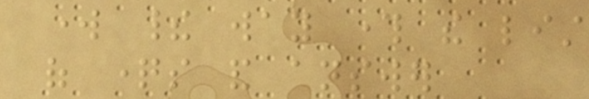work their way through the list
of questions and answer
